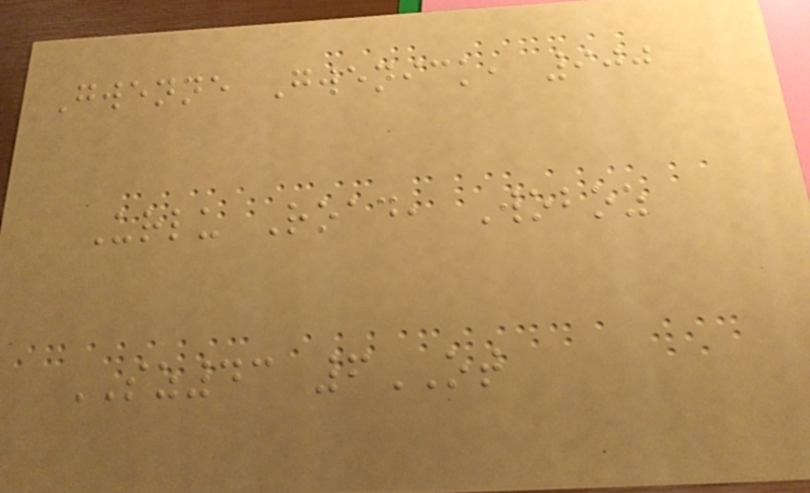Gwenne Gwenick, 900
Urlu Road, Woboz
SZ43 6OT
